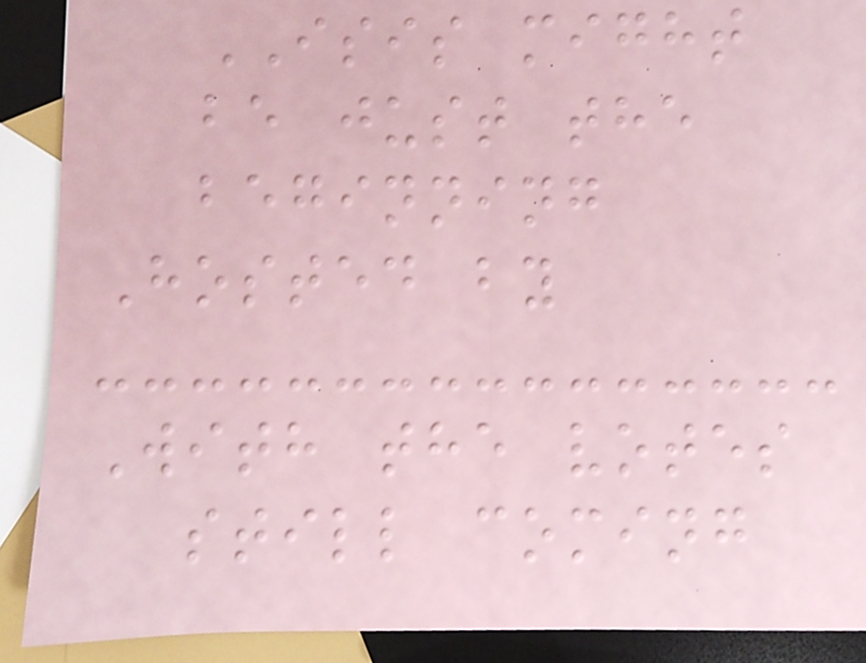ISIS might
be just the
beginning
Hosted by
With the votes
still coming
